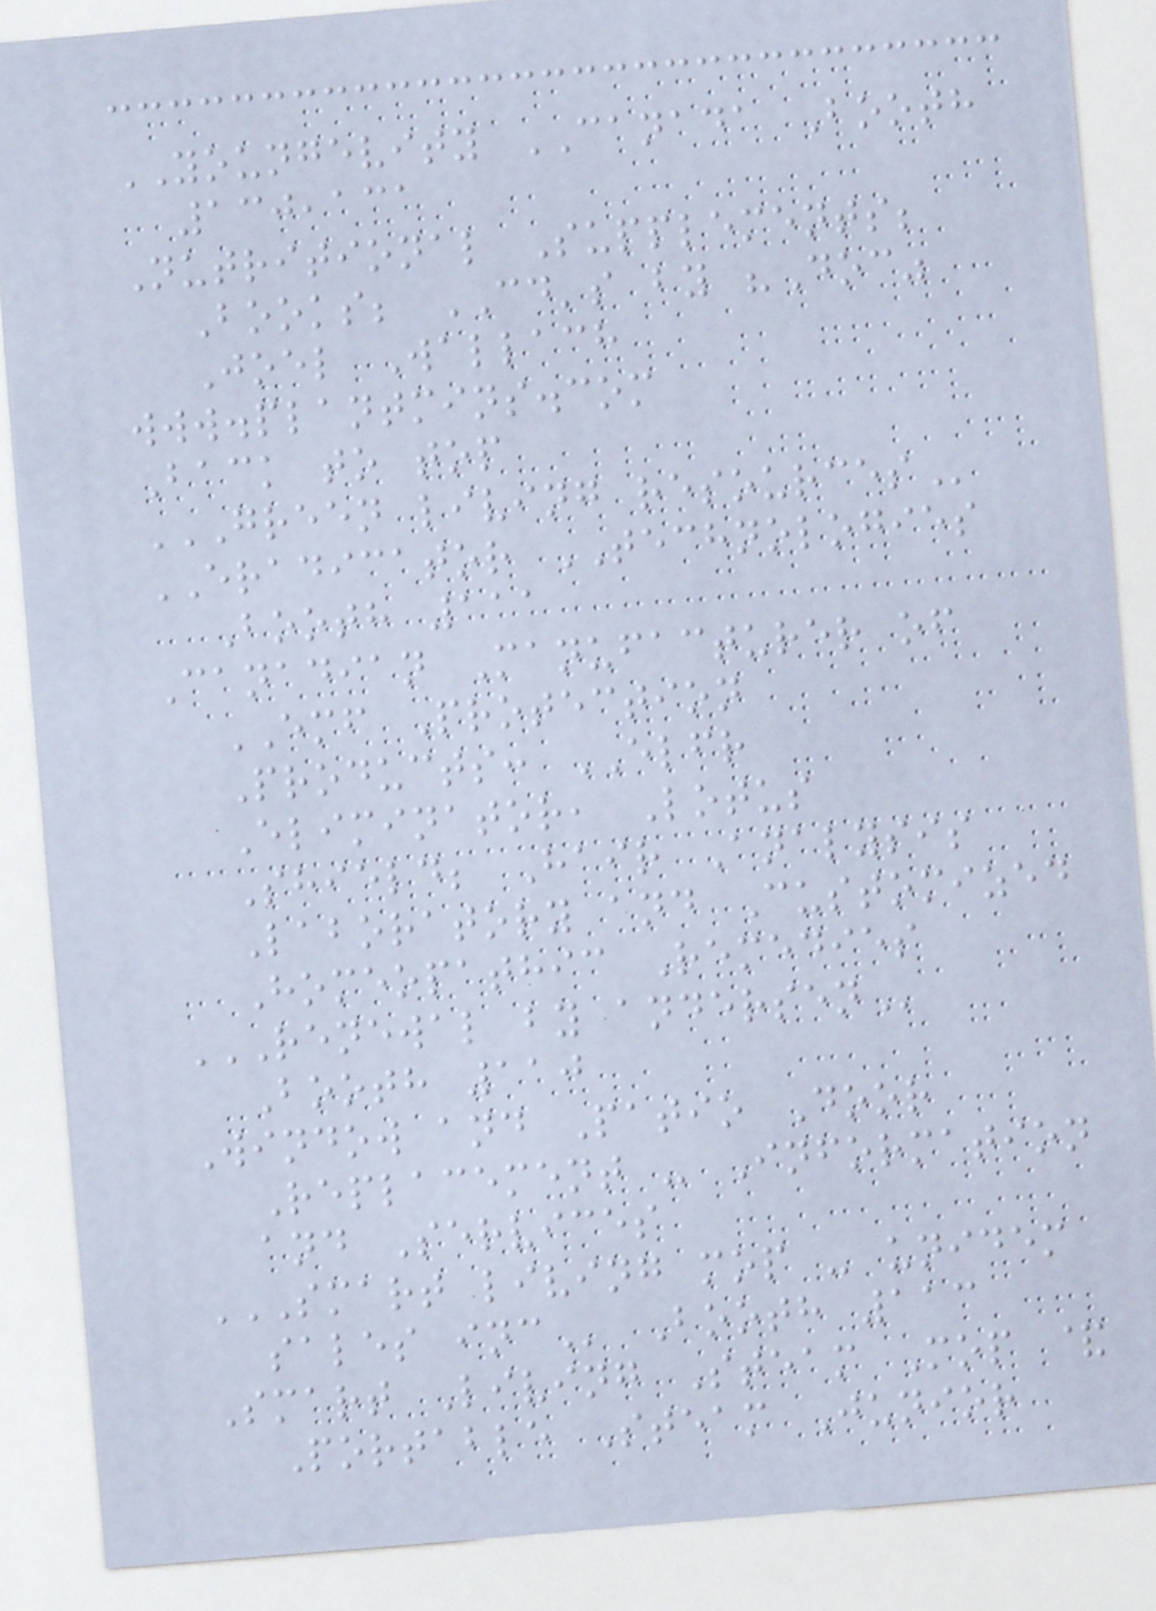YOUNGEVITY CANADA Booth
130,131
Nutritional Supplements;
Books; CD's by "Doc"
Joel Wallach
www.plantmins.com
Back to top
GREEN LIVING RESOURCES
ERADICATOR TECHNOLOGIES
Booth 111
Canadian Manufacturer of
EMF Protection
Products: ELFR
Eliminator, Lotus
Shield; Hair Analysis
Laboratory and Customized
Homeopathic Remedies
RENEWAL BY ANDERSEN
Booth 110
Window and Patio Door
Replacement - Information
and Services
SMART LIVING MOP - UNIDEM
SALES INC Booth 113
Smart Living Steam Mop &
Portable Steam Junior
